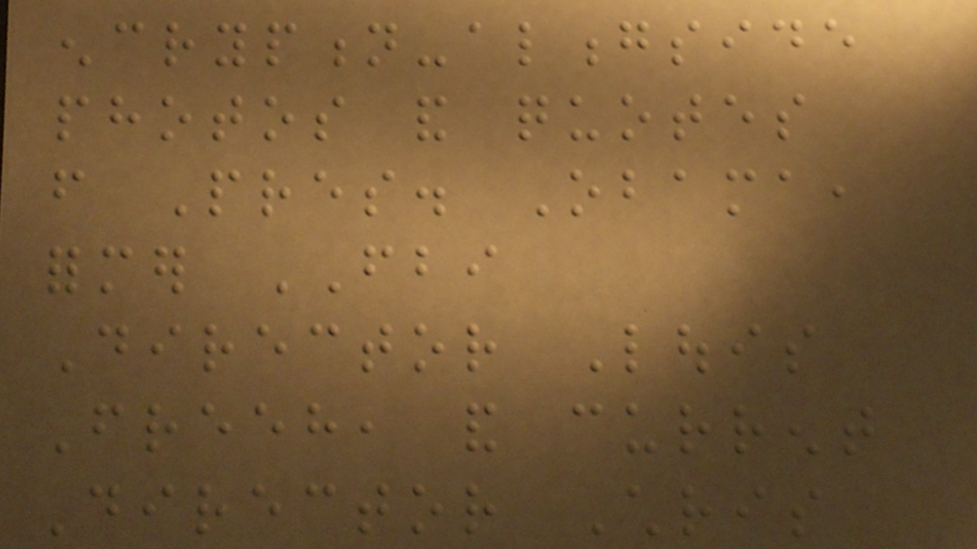encryption-alongside
photos and quotes
from Pres. Obama,
former FBI
Director Louis
Freeh, and current
Director Chris
